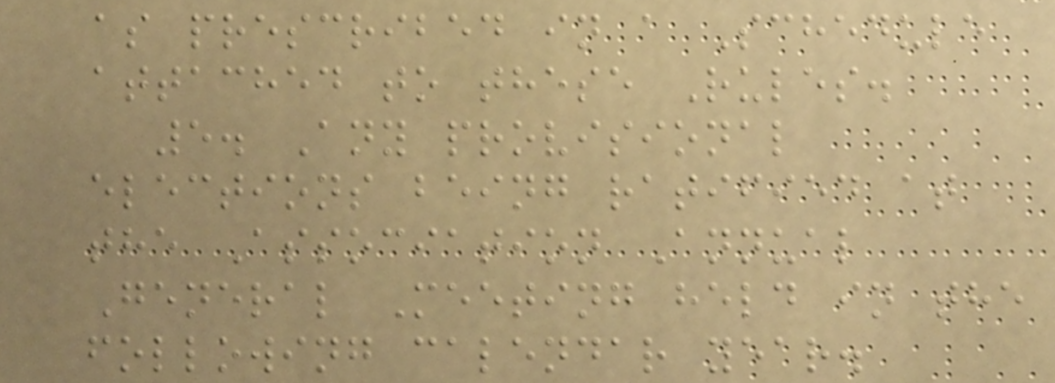as prescribed in a Schedule
attached to these Rules.
5. Any provisional
elections being ratified at
the Association Annual
General Meeting held in the
following calendar year.
